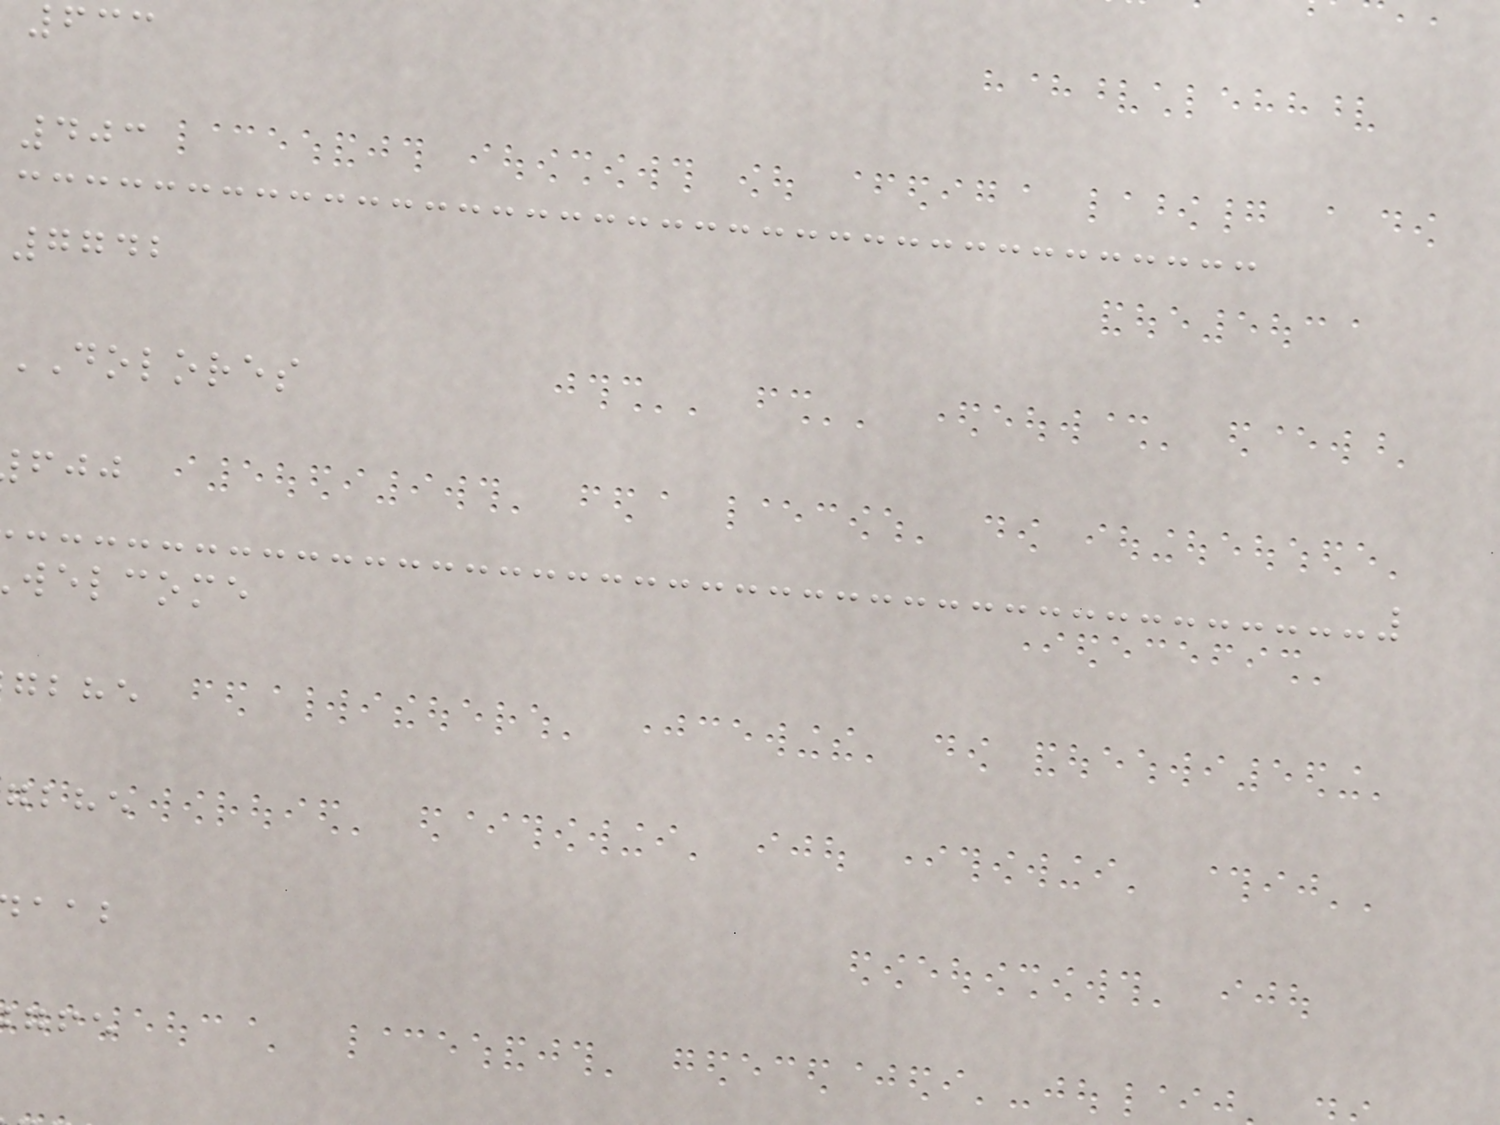633
403
7742
DOLORES
welcome
gbhe
gbhe
